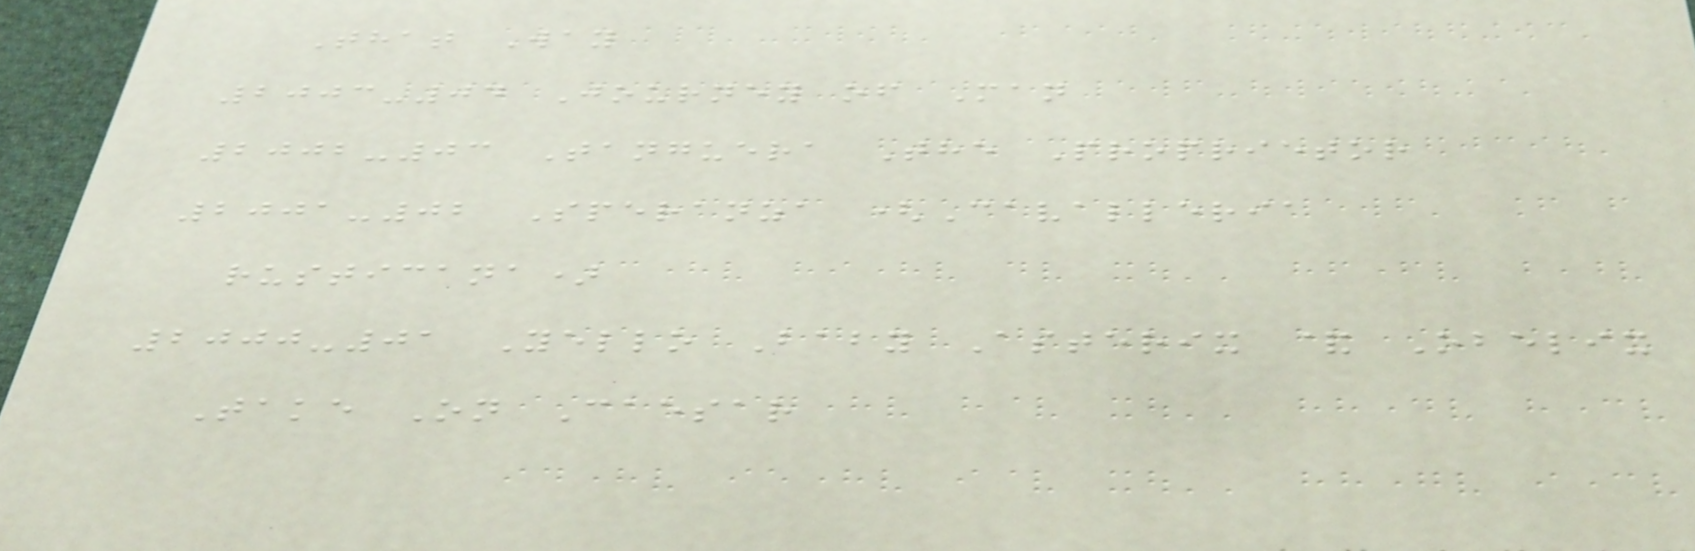That Way
2003-04 Journey of Man
2002-03 Tanguera The Proprietor
2001-02 Speranza (Cavalleria
rusticana)
2000-01 Yello Baby Asterix & Obelix
Take On Caesar
